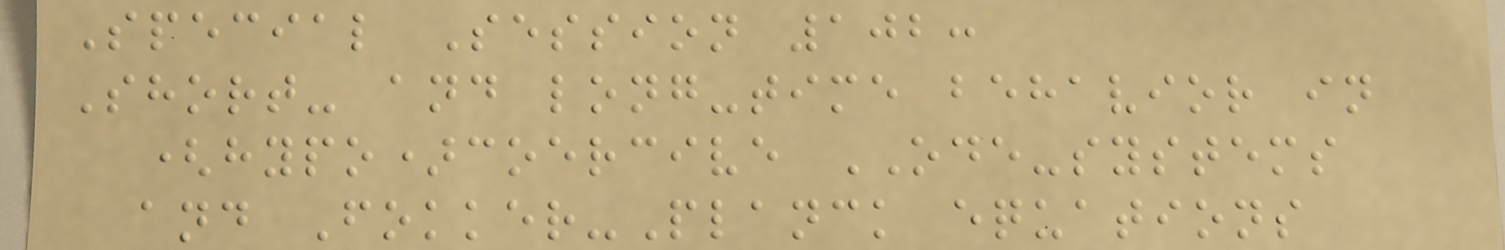Special Session 102:
Short- and long-time behavior in
(hypo)coercive ODE-systems
and Fokker-Planck equations
